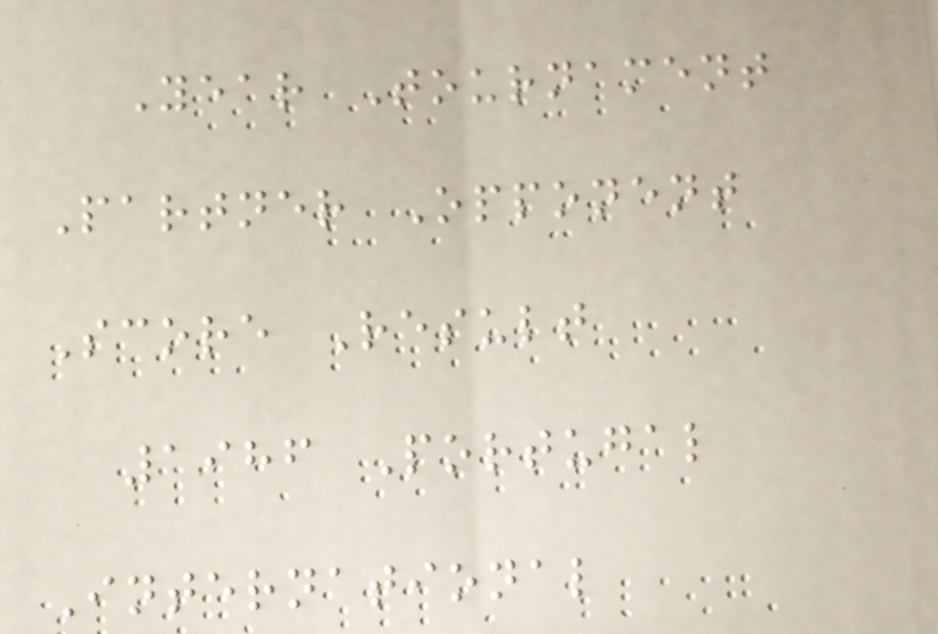Year Tournament
Partner Opponent
Score Result
1986 Portugal
International
